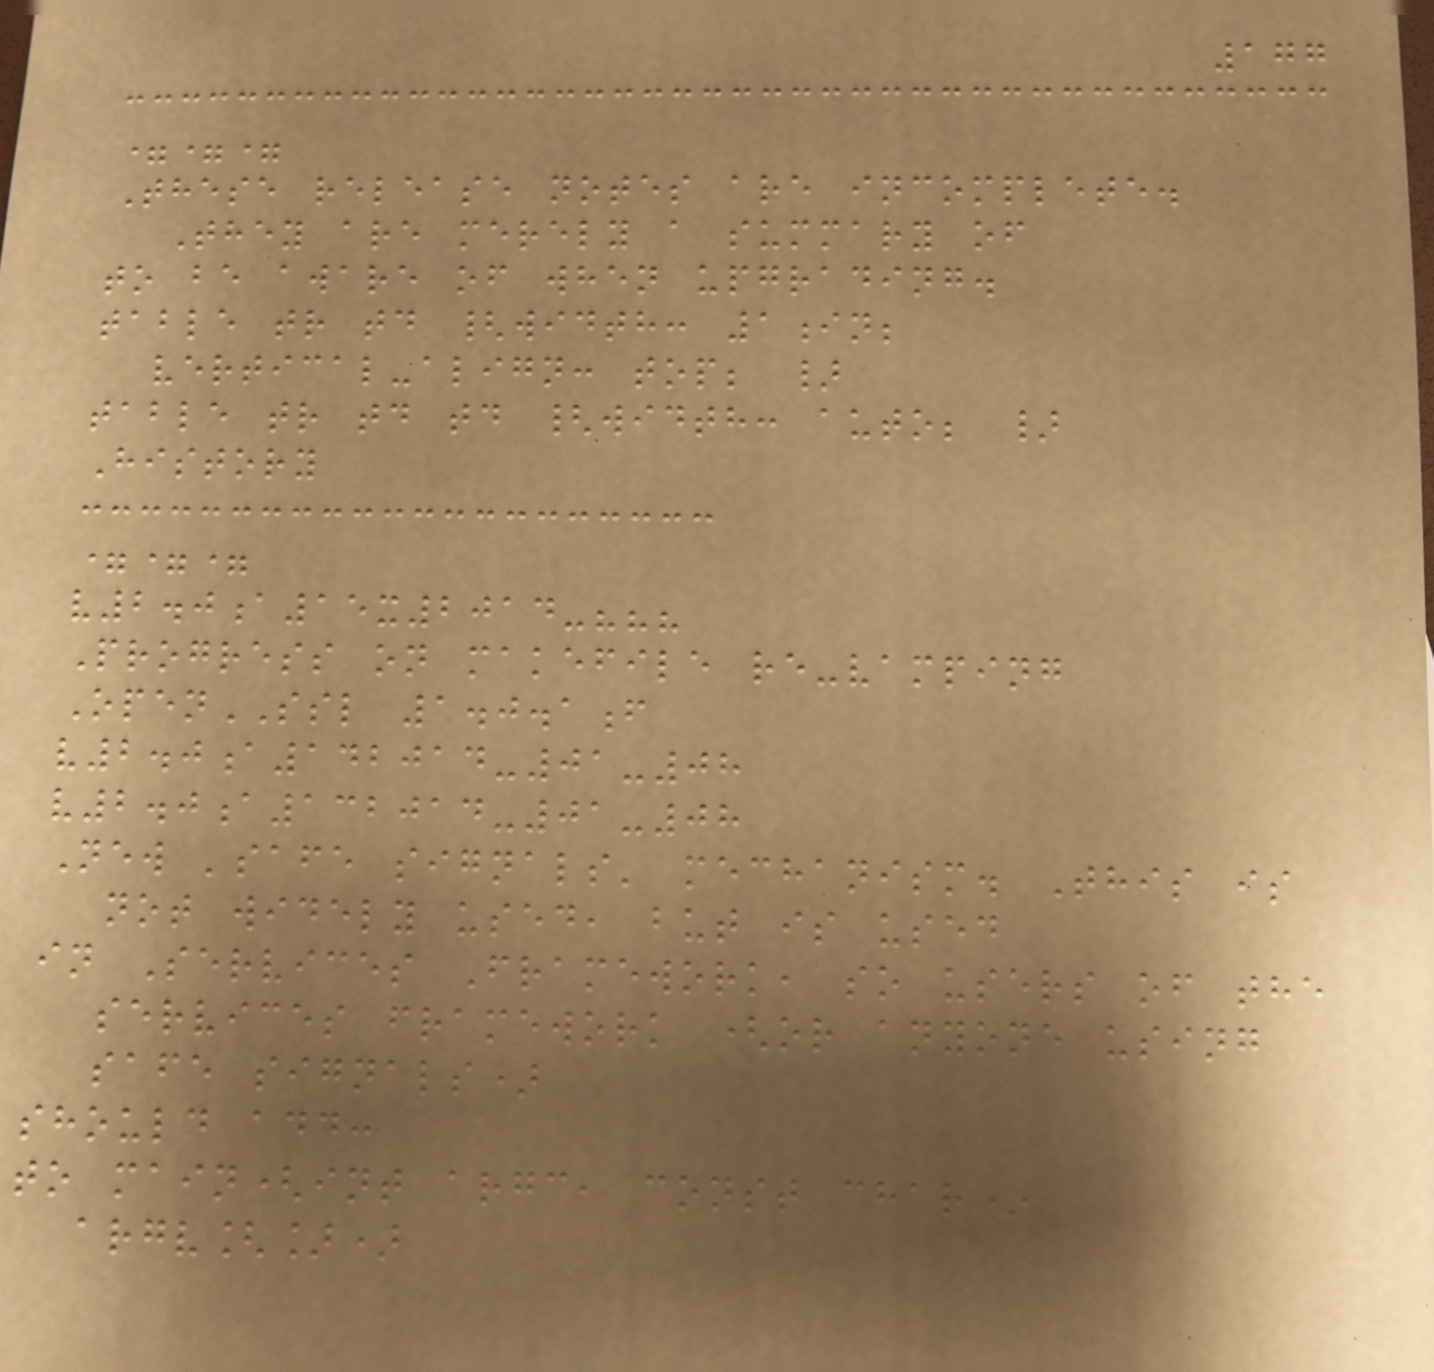177
===
These release notes are incomplete.
They are merely a summary of
to be aware of when upgrading.
table tr td {width: 1in;
vertical-align: top; }
table tr td td {width: auto; }
History
===
v2.0a15x2014-???
Progress on makefile re-vamping
OpenSSL 1.0.1f
v2.0a142014-01-08
v2.0a132014-01-08
New 'safe signals' mechanism. This is
not widely used, but is used
in Services Framework, so users of the
services framework (or anyone using
safe signals)
should add:
to main(int argc, const char*
argv[])
